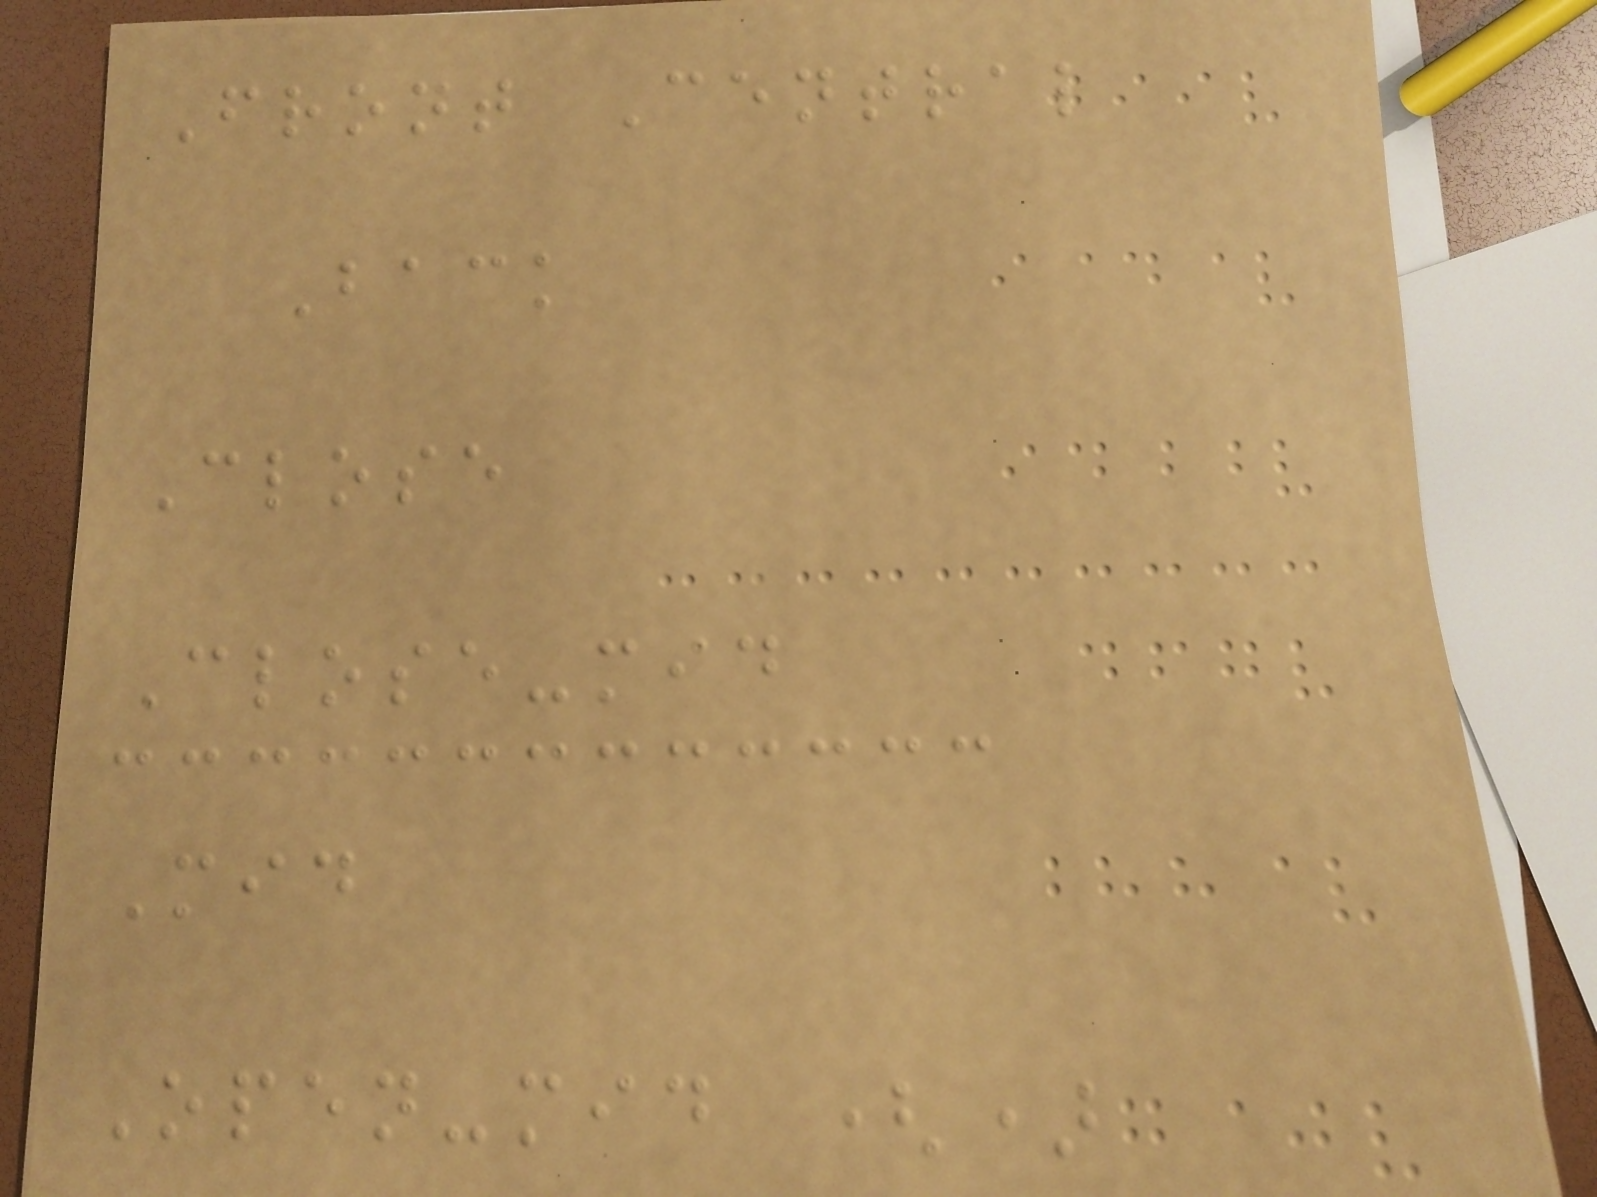Front Central
Back
Close
Close-mid
Mid
Open-mid ()
